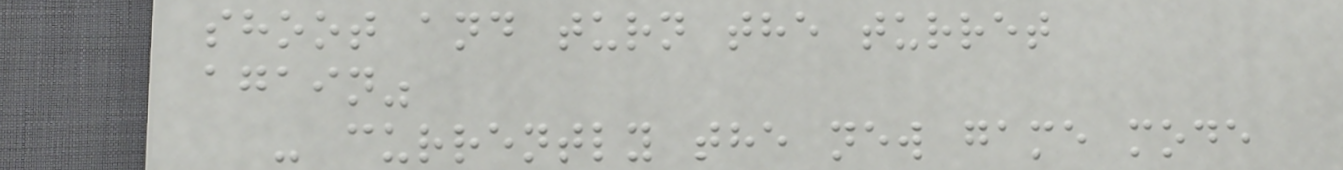shoot and turn the turret
again"
- currently the new game mode
